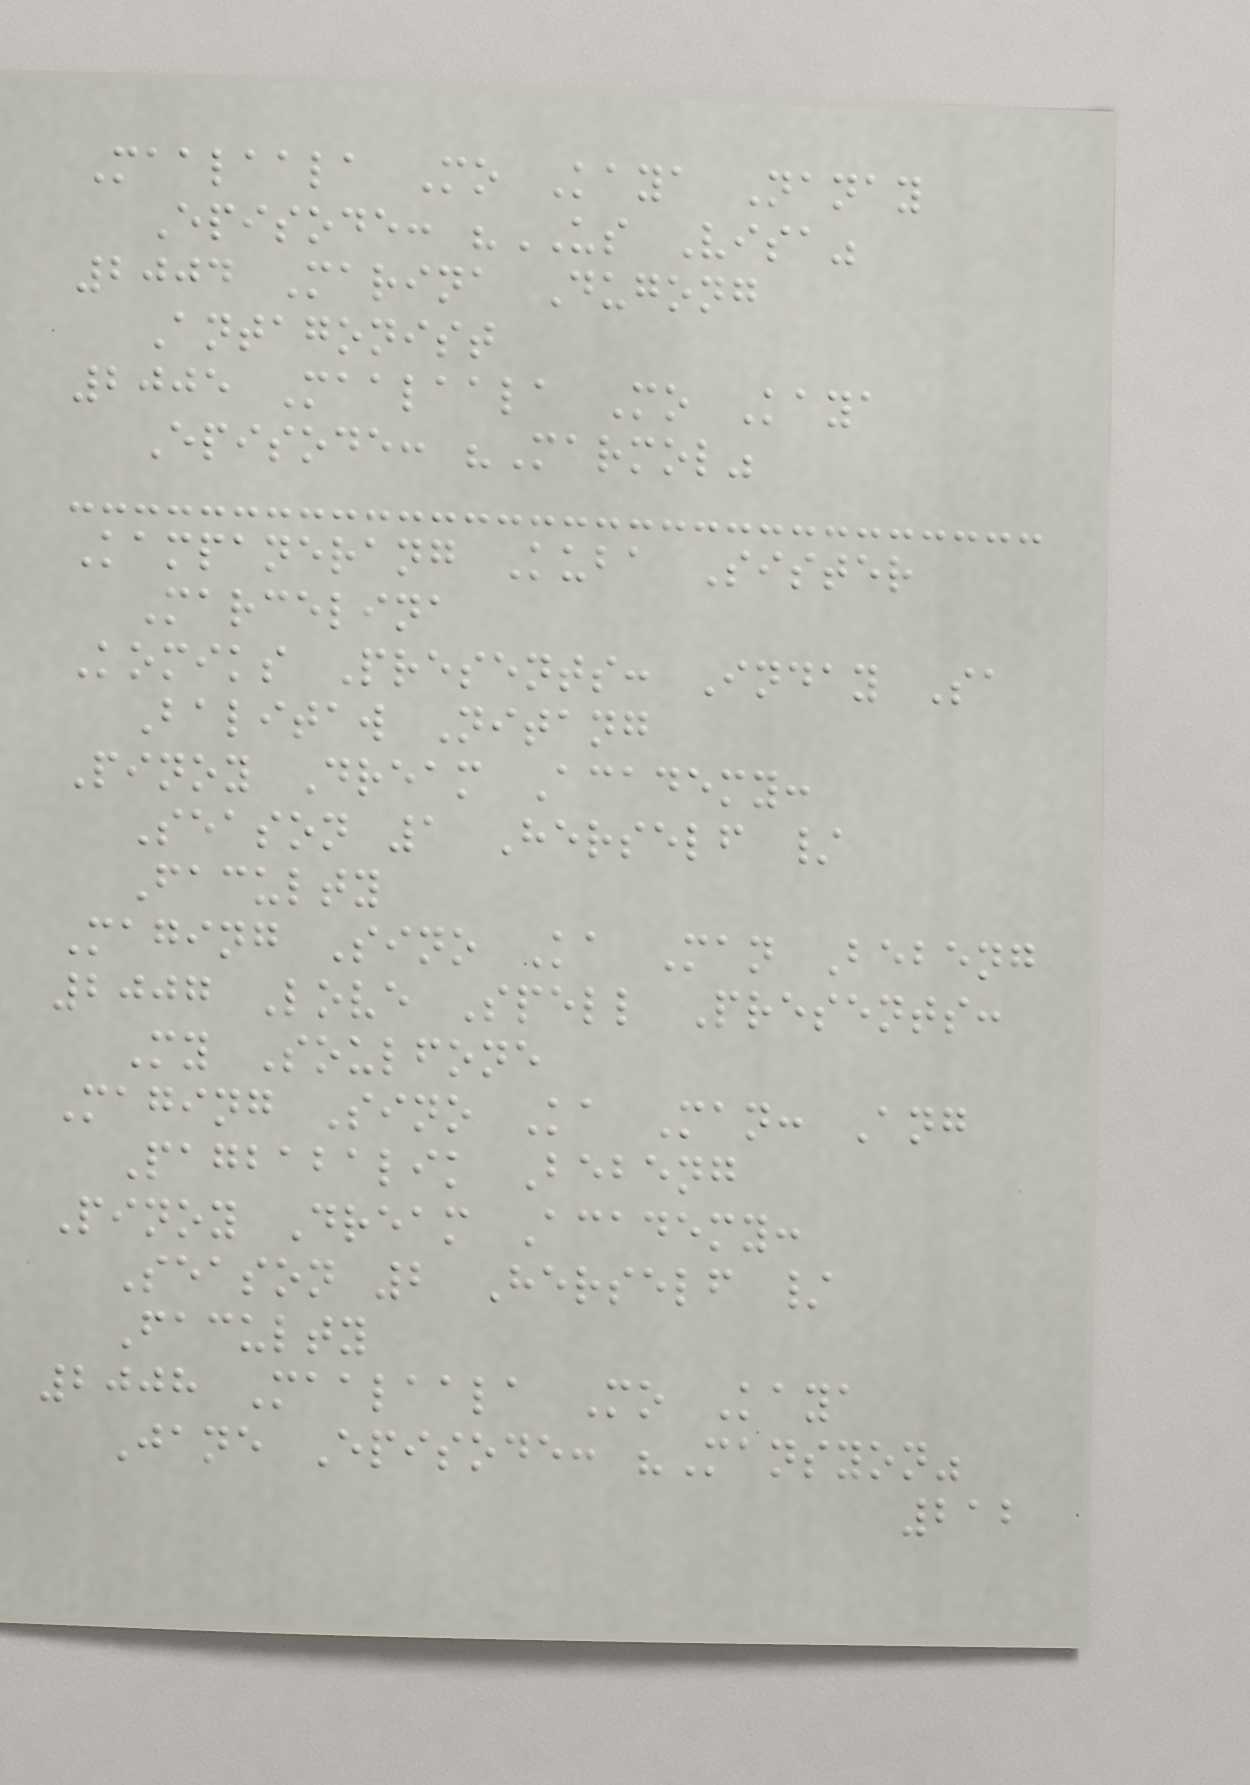Maalaala Mo Kaya Nanay
Episode: "US Visa"
2004 Marina Dugong
Antagonist
2005 Maalaala Mo Kaya
Episode: "Marmol"
Kampanerang Kuba Sister
Marcelina
Komiks Presents: Inday Sa
Balitaw Nitang
Pinoy Dream Academy:
Season 1 Herself /
Faculty
Maging Sino Ka Man Bebeng
2007 Love Spell Presents:
My Soulfone
Maging Sino Ka Man: Ang
Pagbabalik Bebeng
Pinoy Dream Academy:
Season 2 Herself /
Faculty
2008 Maalaala Mo Kaya
Jane Episode: "Mansyon"
212
